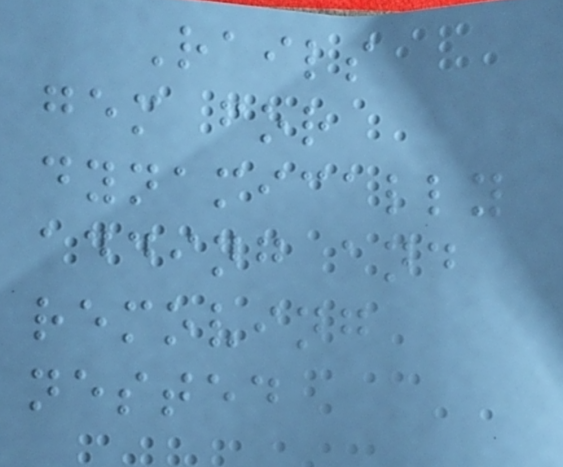Rails
gem for
dynamically
adding and
removing
nested
